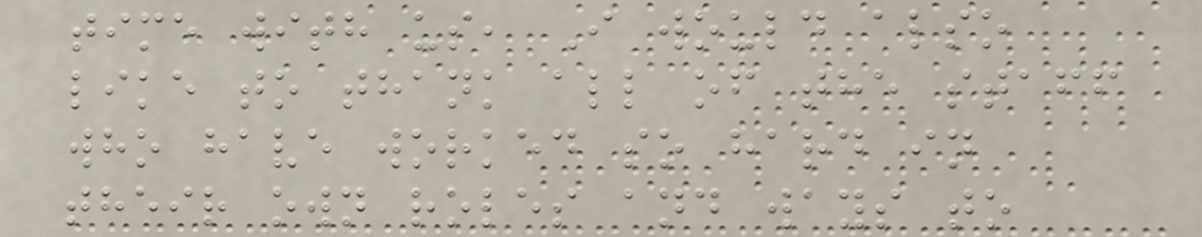time with us, I would also
like to thank all of the staff
who have worked so hard in
their own roles and ways to
